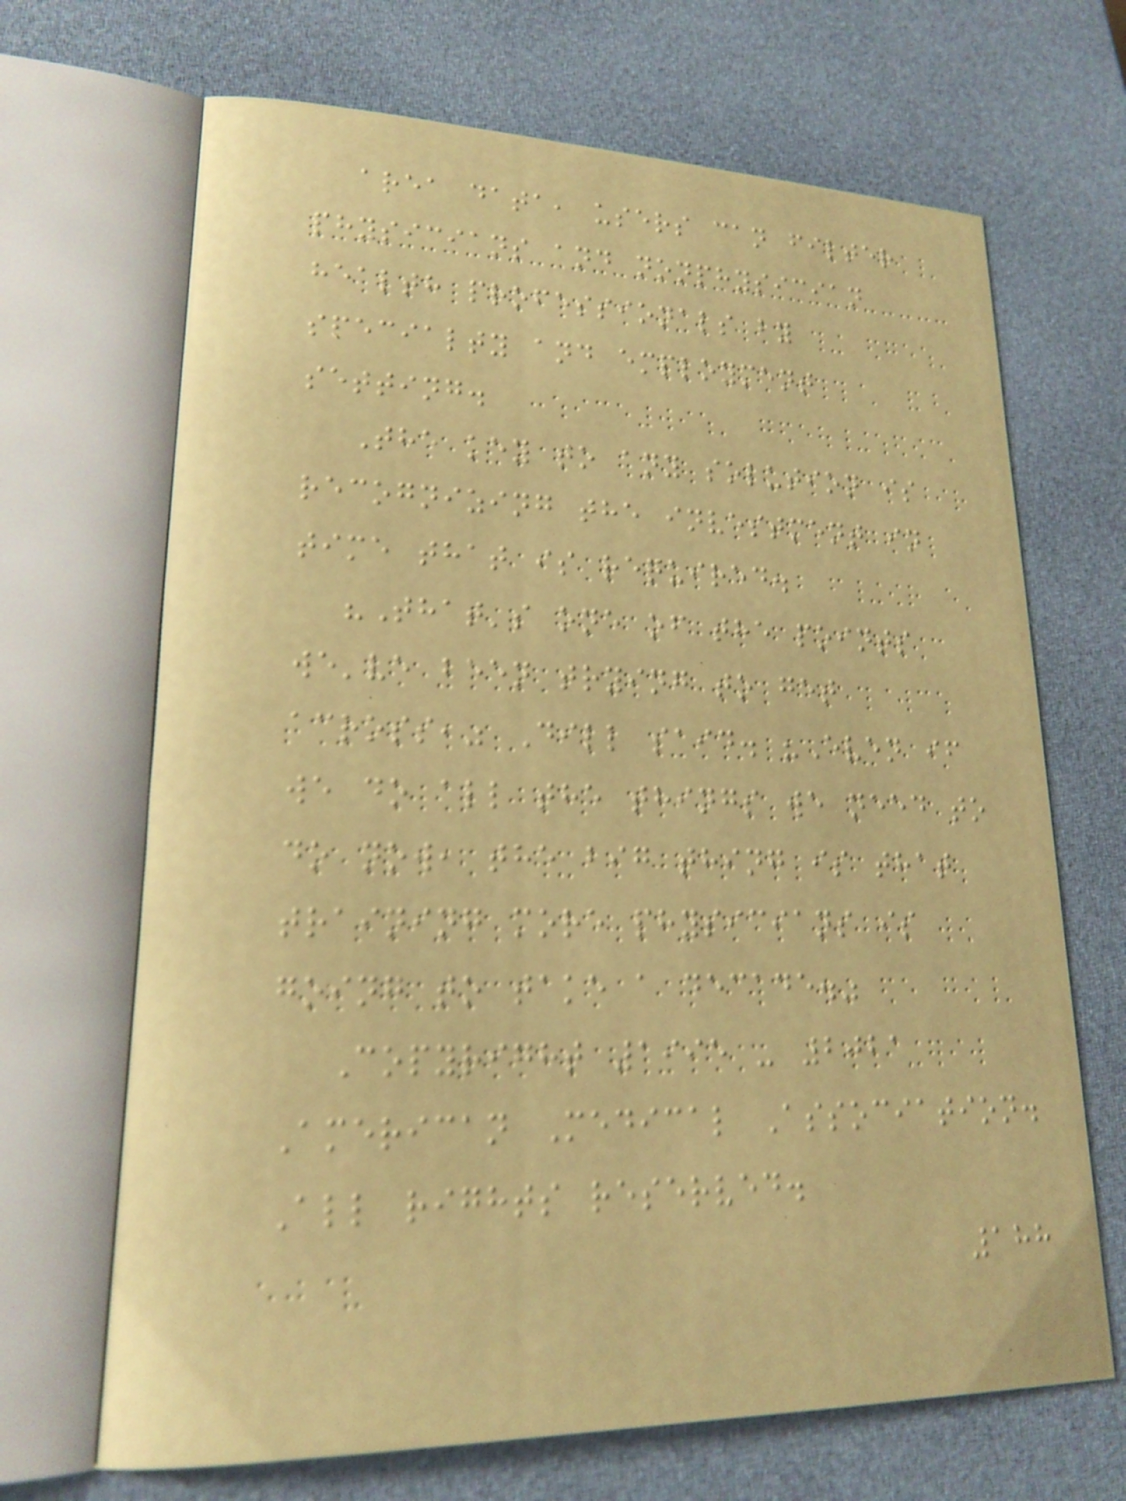area data, users can filter
physicians and nonphysician
health professionals by
specialty and employment
setting.
The key to any solution is
recognizing the investment in
time that is required.
"That's one of the points
we've been trying to get
across," Dill said. "Even if
we do all the things we need to
do now, the big thing is that
training more physicians is
going to take a decade."
Copyright 1995 - 2021
American Medical Association.
All rights reserved.
188
